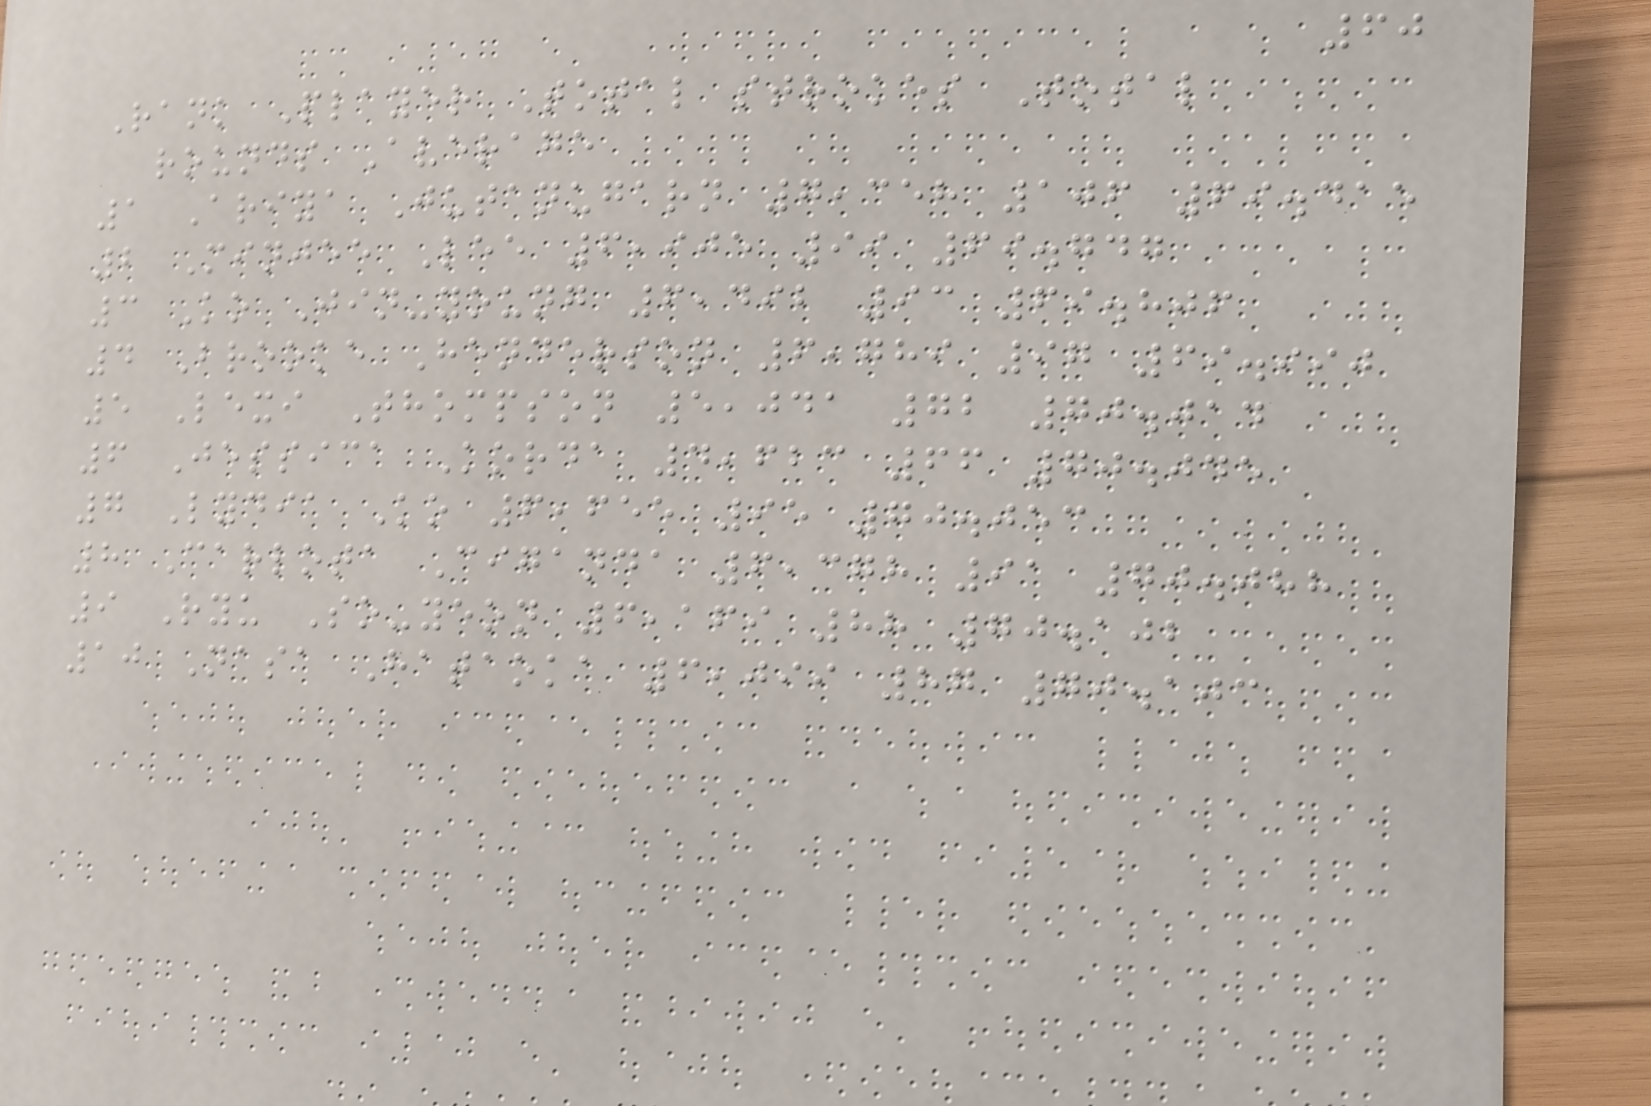60
Rank Player Total strokes Total
rounds Average
1 Ariya Jutanugarn 7,358 106 69.415
2 Minjee Lee 6,905 99 69.747
3 Ko Jin-young 6,492 93 69.806
4 Brooke Henderson 6,789 97 69.990
5 Lexi Thompson 5,041 72 70.014
6 Jessica Korda 4,623 66 70.045
7 Lydia Ko 6,655 95 70.053
8 Carlota Ciganda 6,378 91 70.088
9 Ryu So-yeon 6,169 88 70.102
10 Nasa Hataoka 6,099 87 70.103
